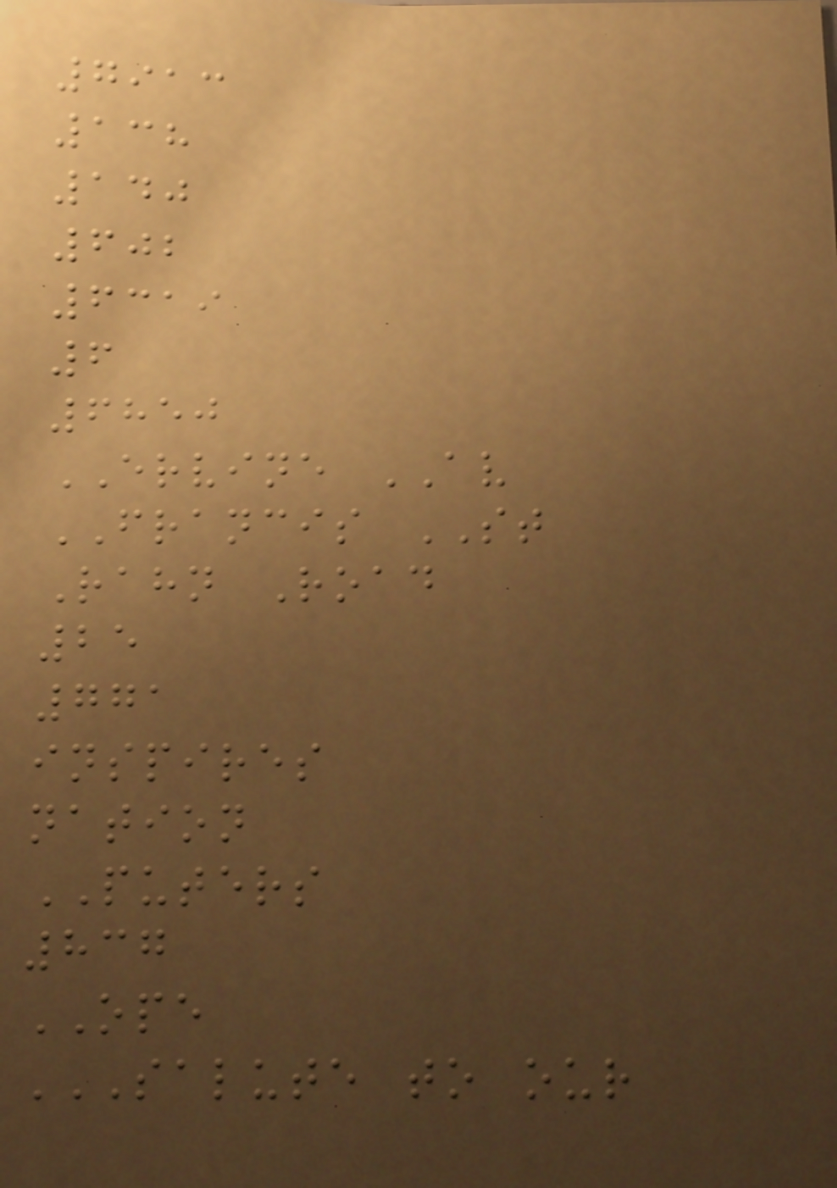7913
138
140
602
6319
6
6850
ERVINE AV
FRANCIS ST
Rahn Road
25
771
inspires
nation
PUTERS
837
OPE
SALUTE TO OUR
